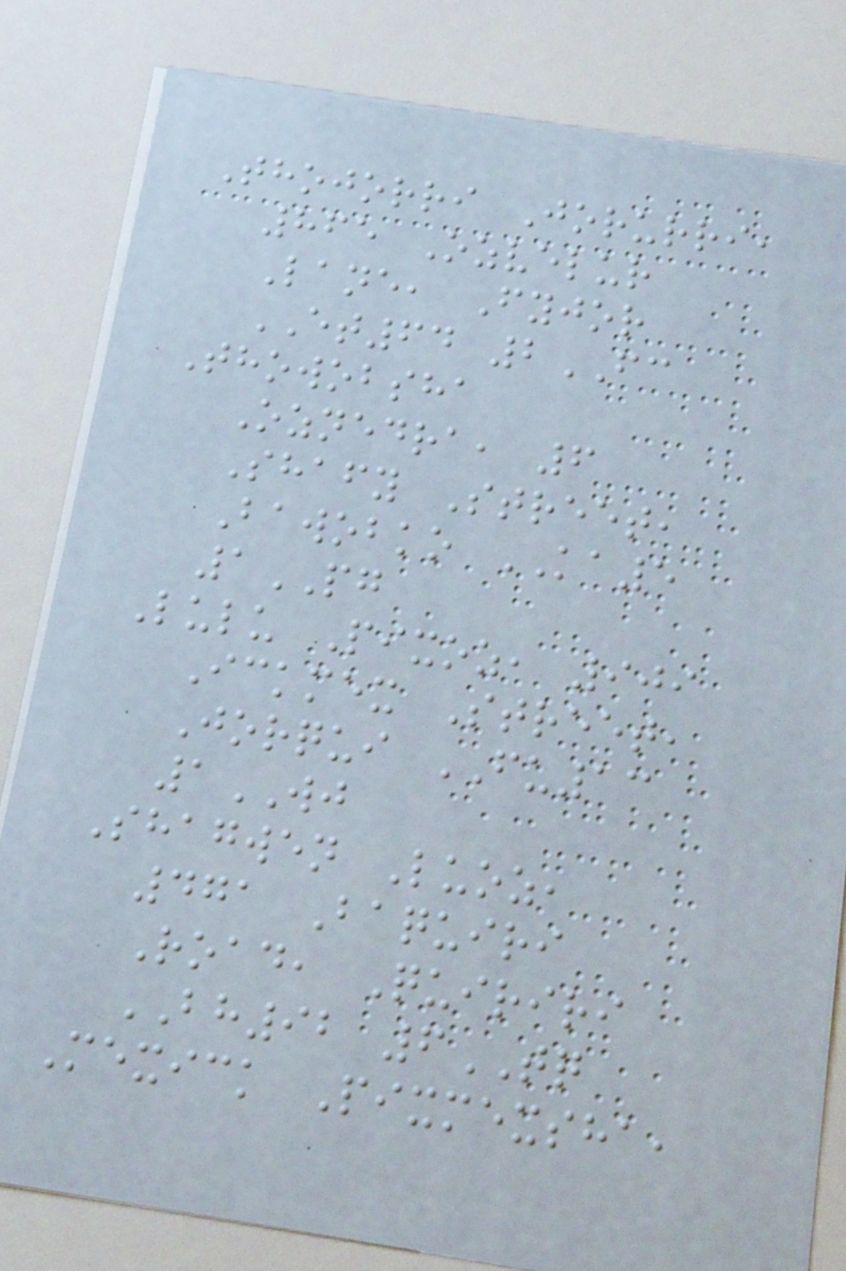Thojorri Jorurri,
865 Ozvelur
Lane, Fyjor
ET64 2FC
Thowobsha
Oznedra, 6
Shafy Street,
Bawobko KA5
1PG
Lulu Pixoz, 909
Ickmex Street,
Jorqui FU13
1WJ
Shagwen Luoz,
471 Baquiri
Road, Quiriri
BH92 6TQ
Mexick Pixmexsha,
